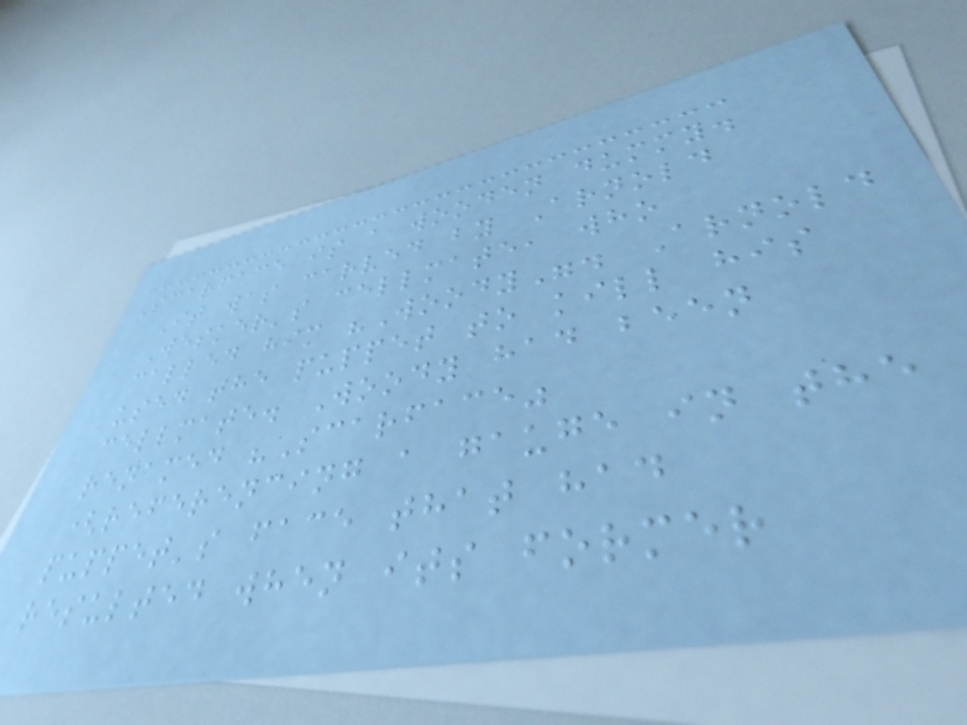Scarface is a wooden dummy.
It was carved by Arnold
Wesker's cellmate, who
called him "Woody". Arnold
used the puppet to kill his
cellmate. Woody had been
renamed "Scarface"
(referencing a gauge in the
puppet's face that had
resulted when its former
